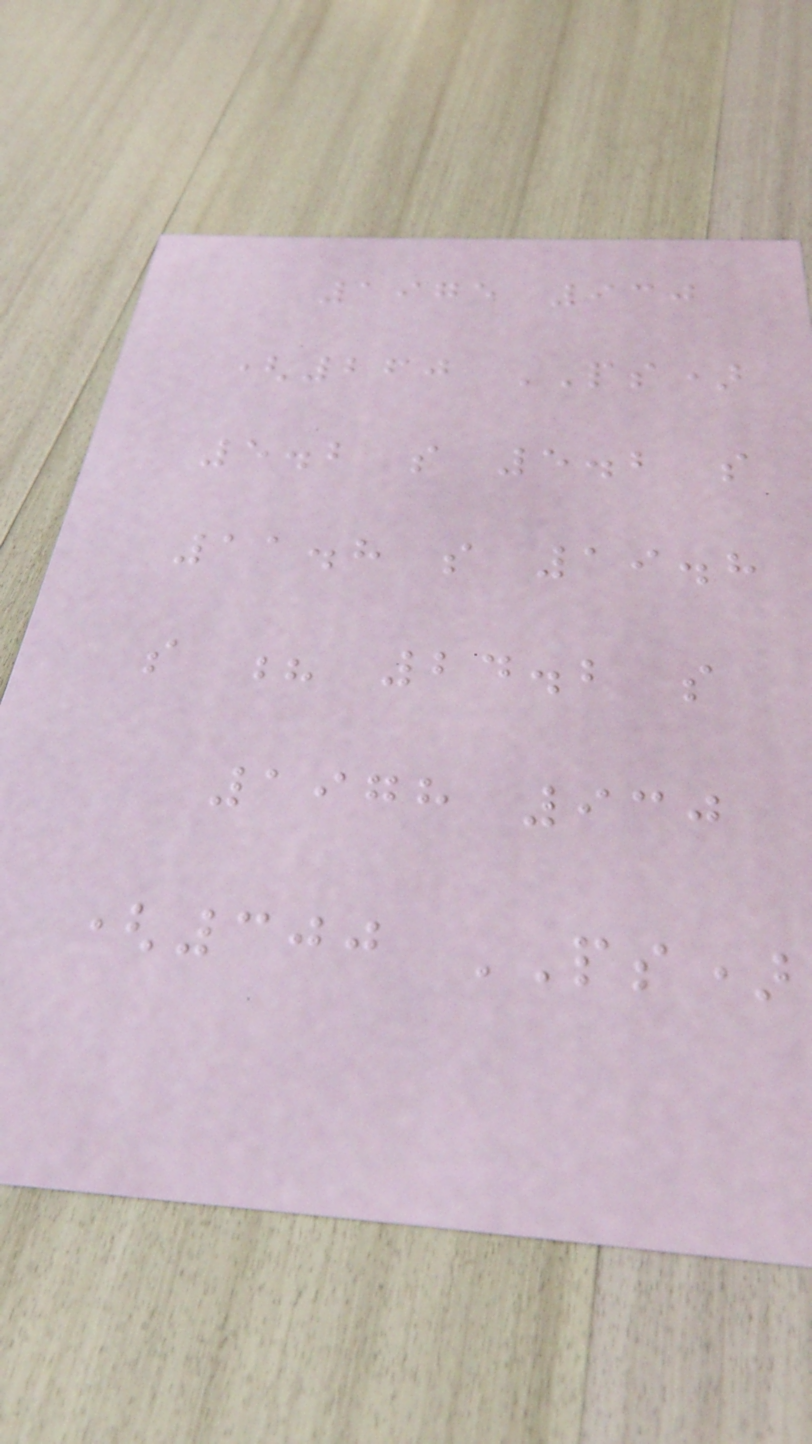1975 930
(260 PS)
5.2 s 5.2 s
11.8 s 19.8
s ? 24.2 s
1978 930
(300 PS)
